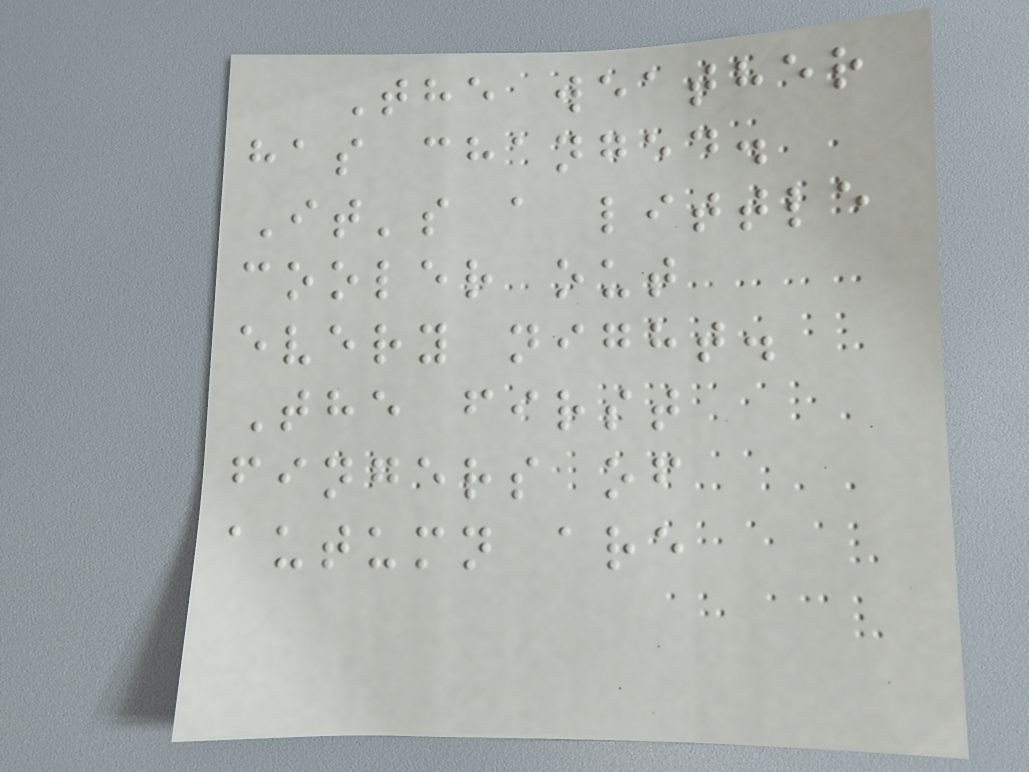The weather
has changed.
It's a little
cooler out
every night.
The first
fingers of
autumn are
